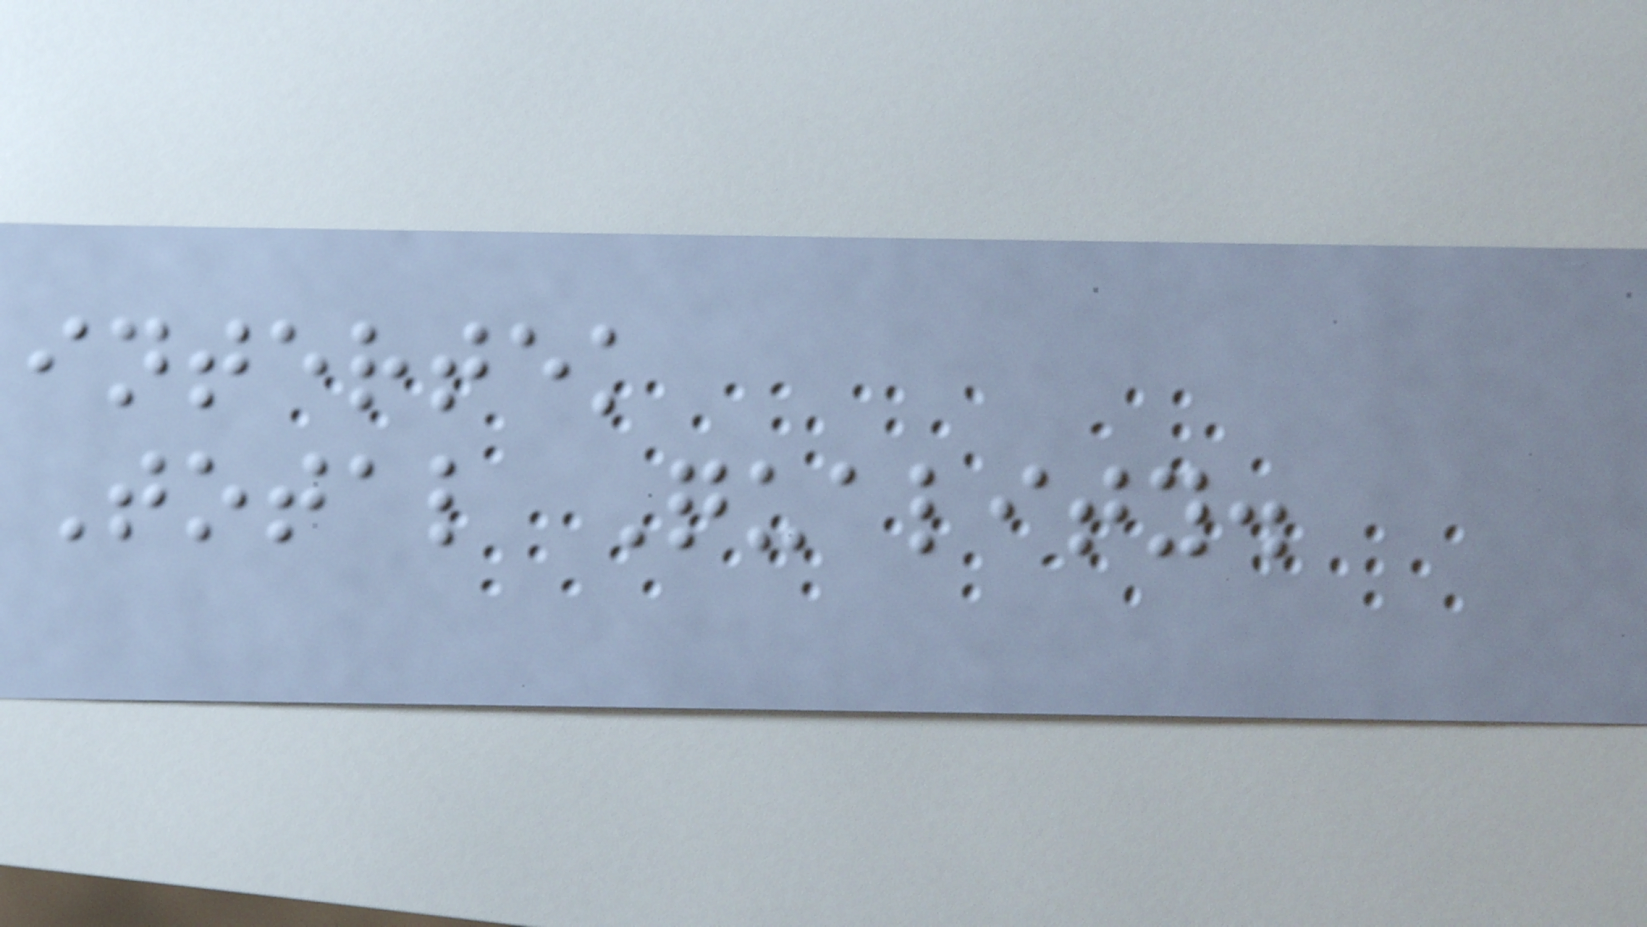intertek
Total Quality.
